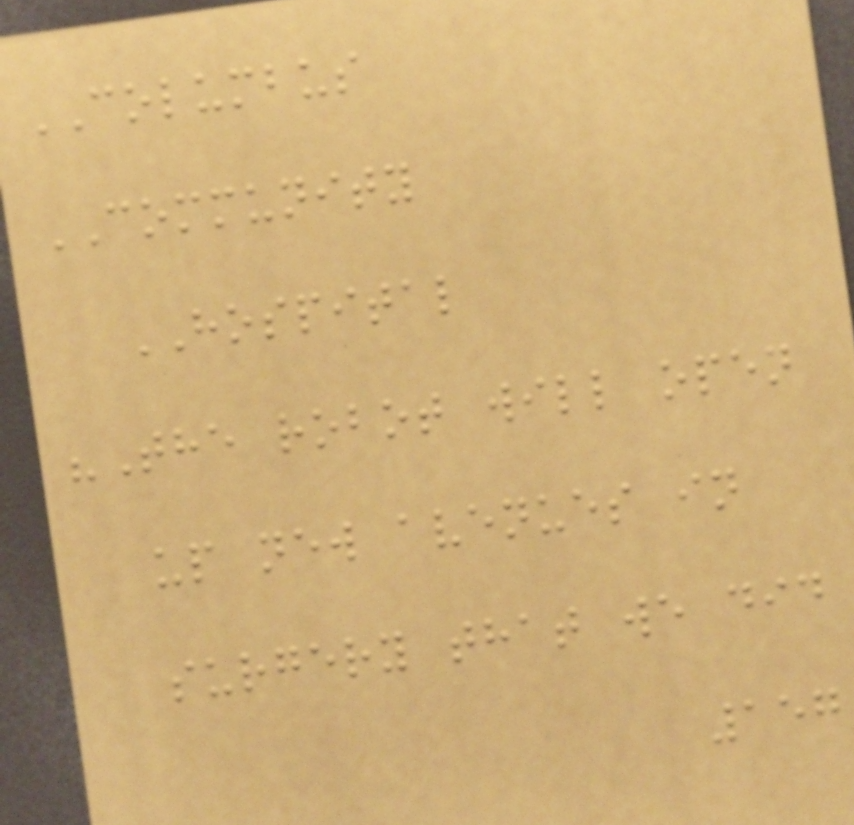COLUMBUS
COMMUNITY
HOSPITAL
"The robot will open
up new avenues in
surgery that we did
157
